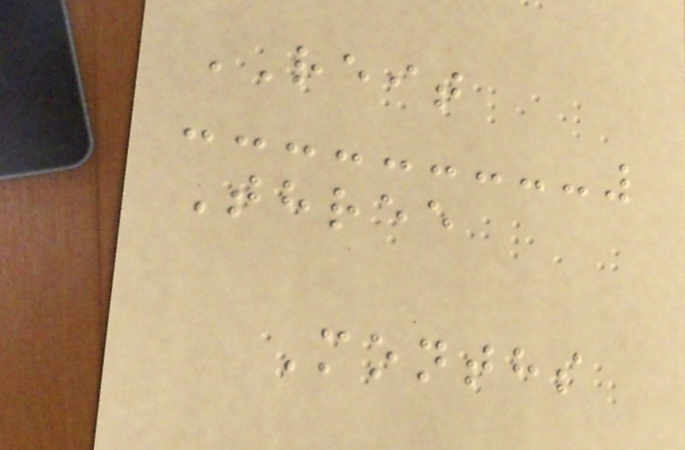REIT
Three
Months
